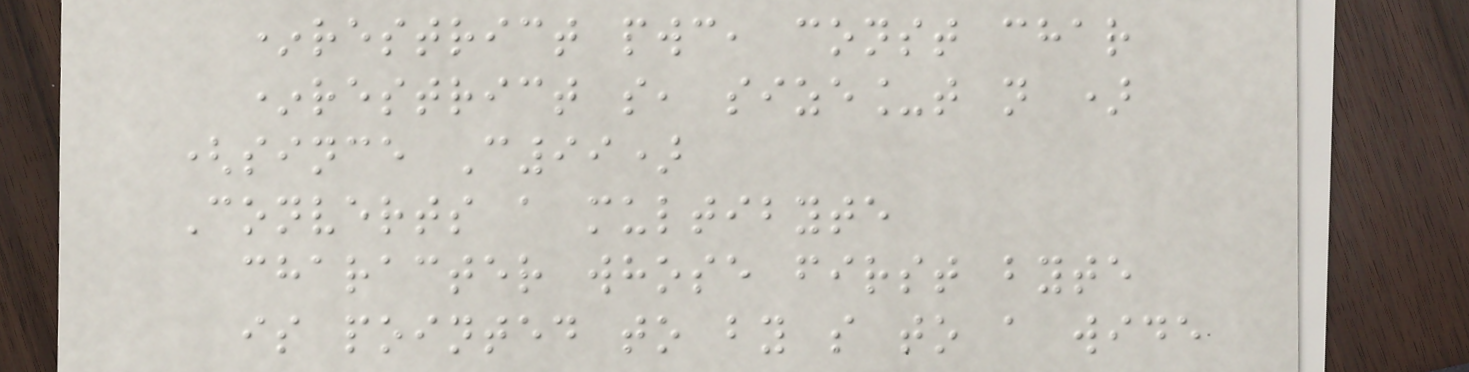*restrict pwc, const char
*restrict s, size_t n )
(since C99)
Converts a multibyte
character whose first byte
is pointed to by s to a wide
